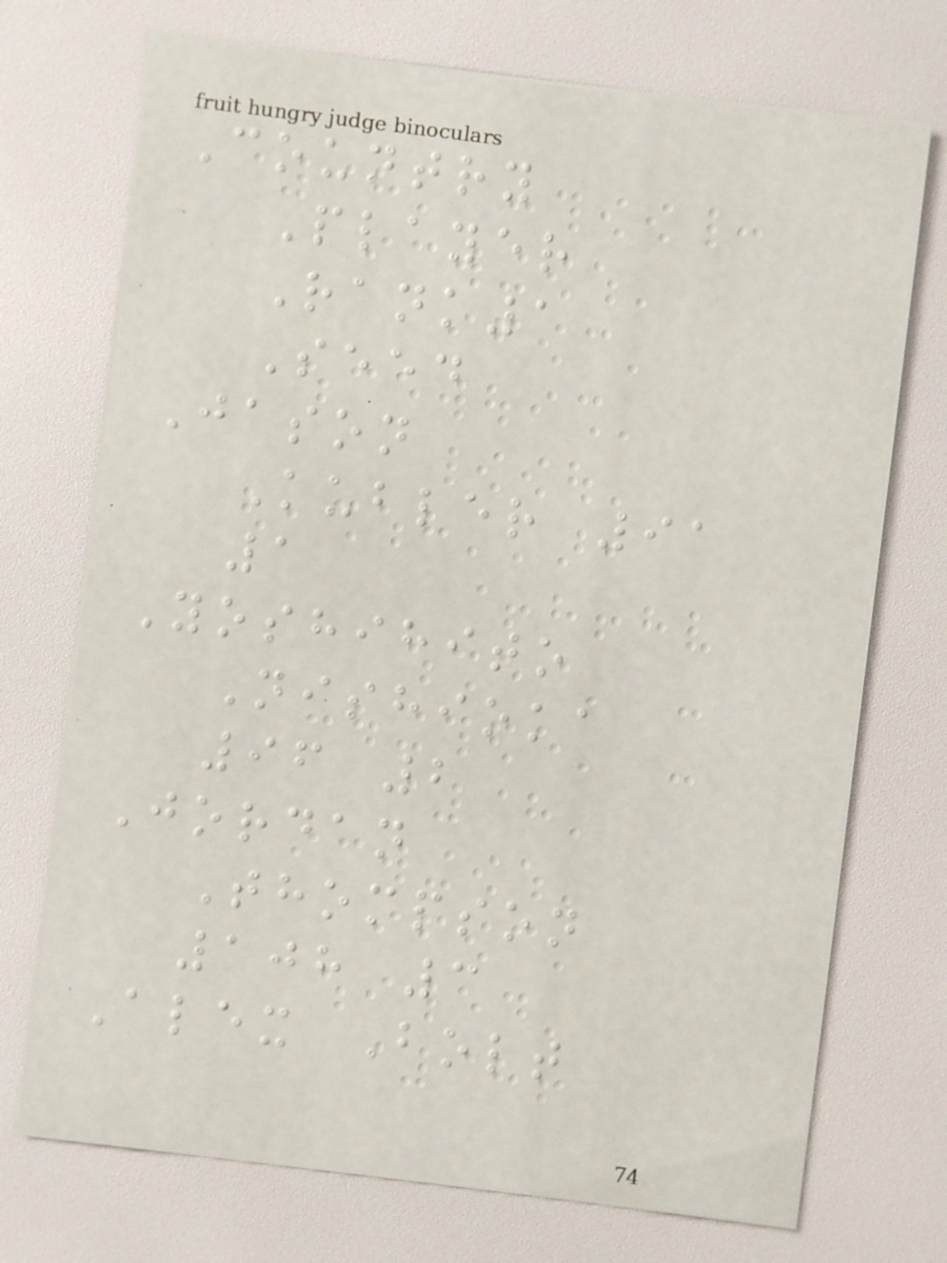Country
Player
Rank1
Seed
Jason
Kubler 91
1
Yoshihito
Nishioka
96 2
Jordan
Thompson
108 3
Alex Bolt
